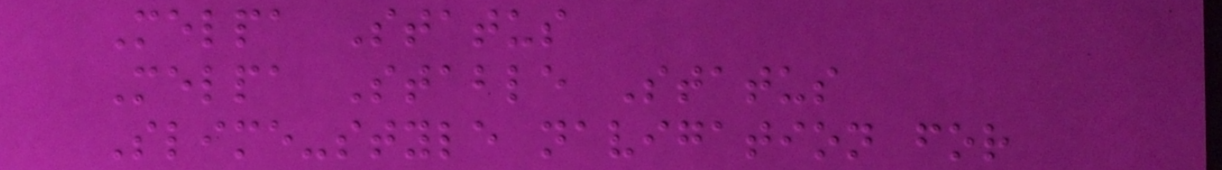Melpa Status
Melpa Stable Status
Slime-style navigation for
